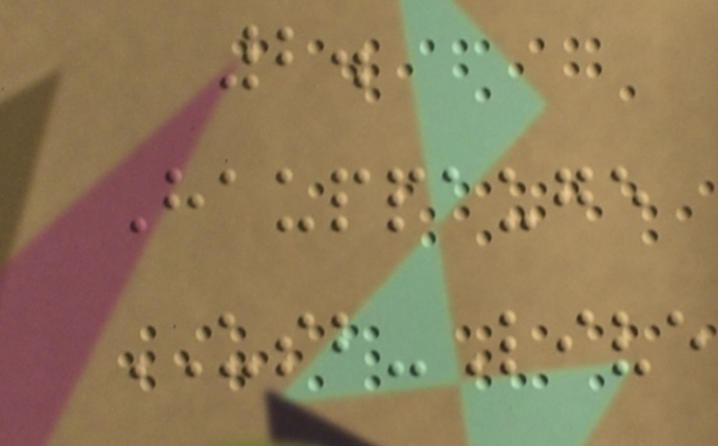2.
Hauppauge
USB-Live
